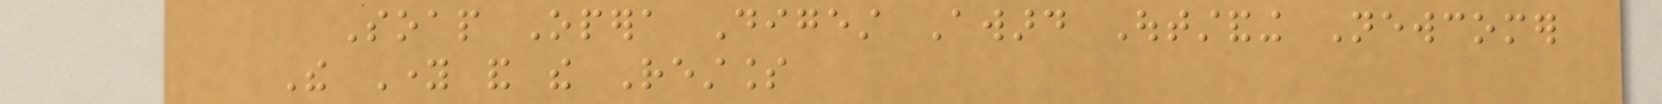Soap Opera Digest Award Outstanding Newcomer
The Young and the Restless
